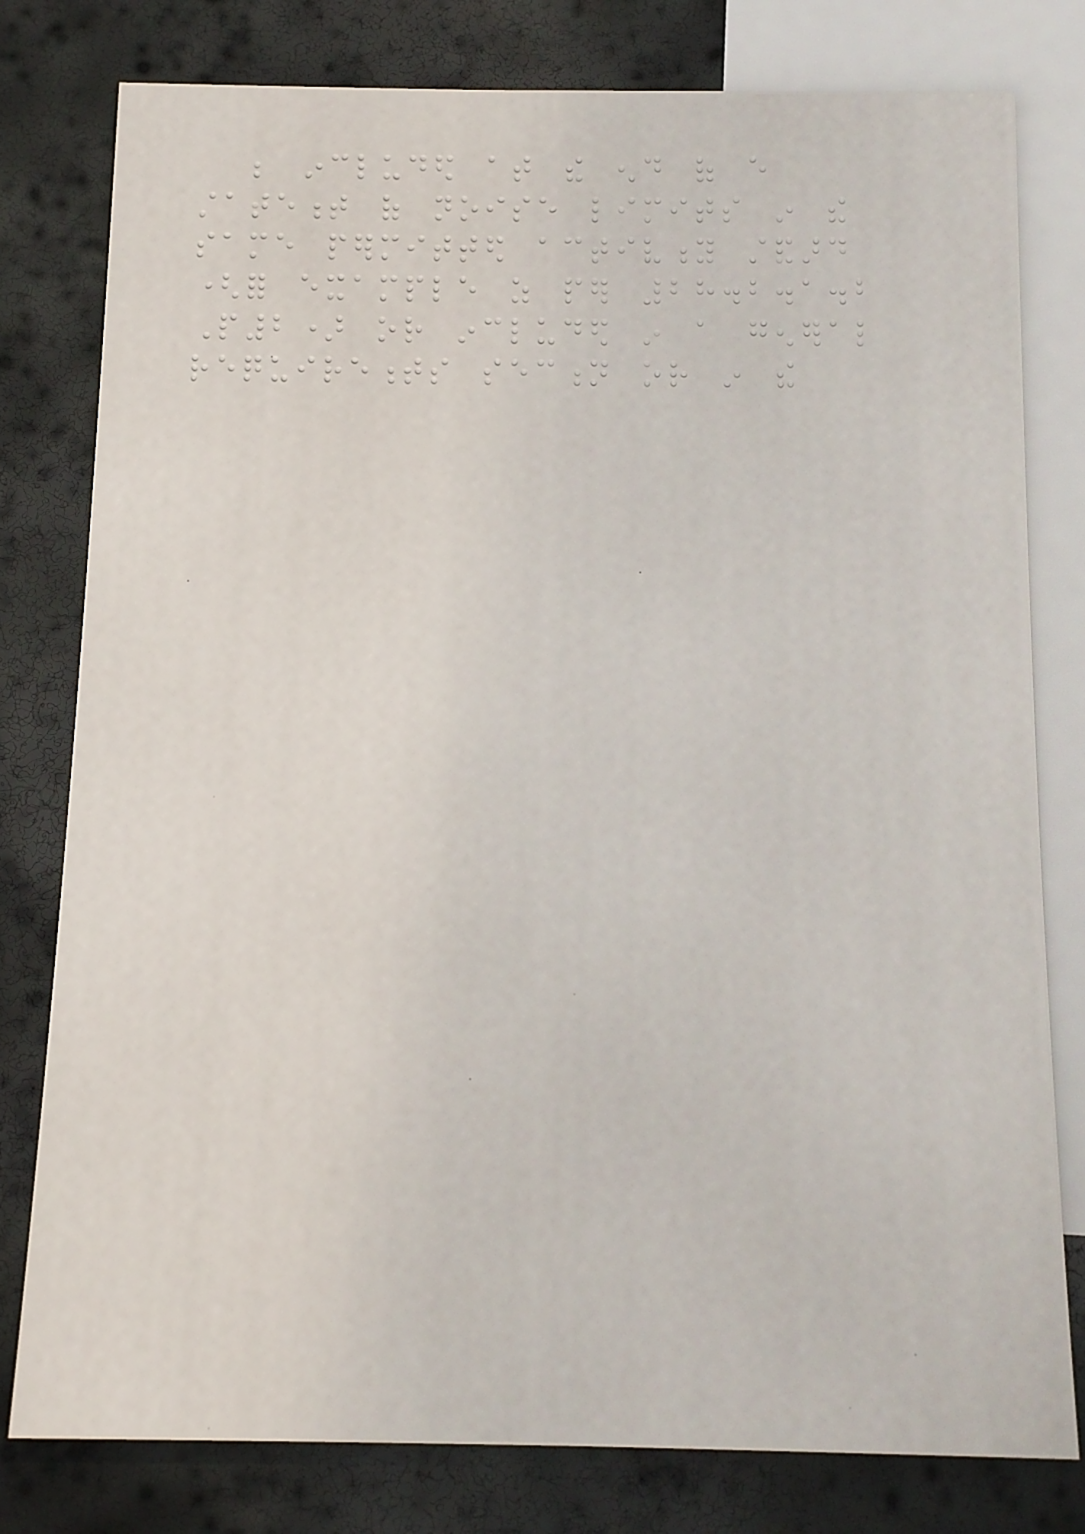be included at the end of every
statement of noise limits in the
same permitted activity standard
(for example as per 28.2.1.2
P2) or included in a general
requirements section or in the
